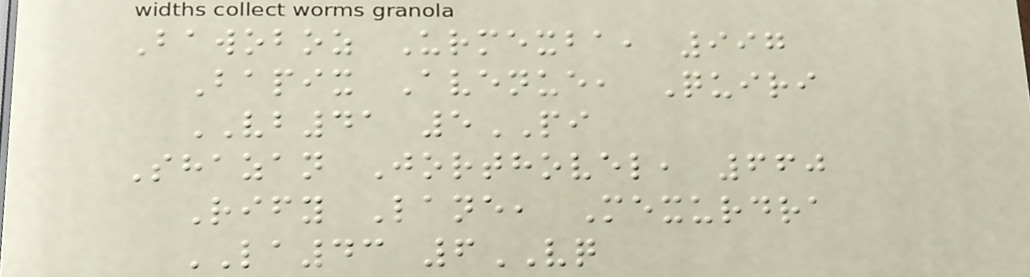Bawoboz Urmexba, 997
Bapix Avenue, Quiri
VB41 5PI
Shazan Jorthovel, 660
Rify Lane, Mexurdra
LA43 6VQ
